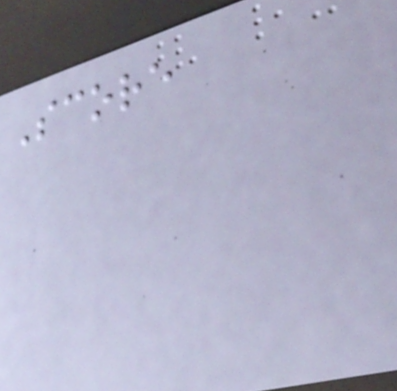Score
